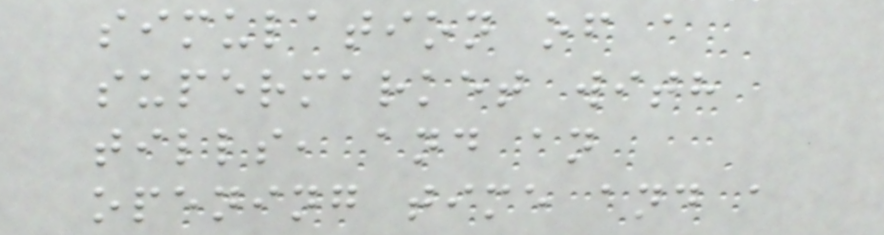simulation of a
supermarket with
tills, and an
opening time and a
